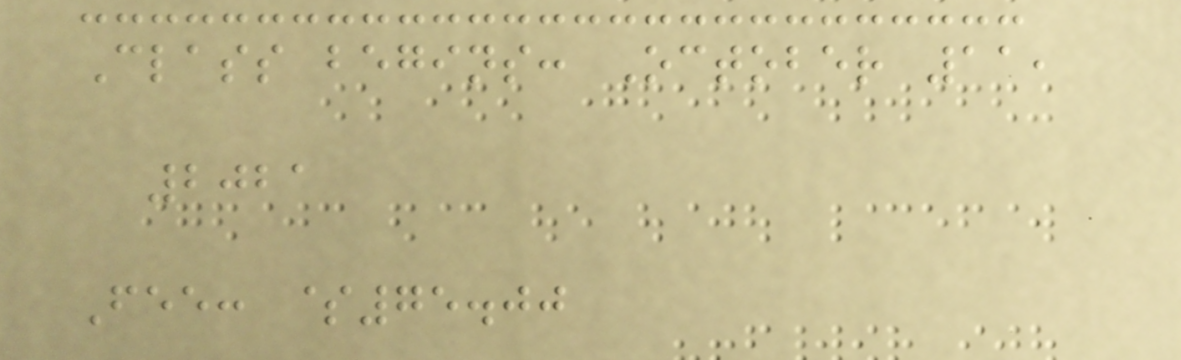Class begins: October 11,
2021
Fee: $75.00
